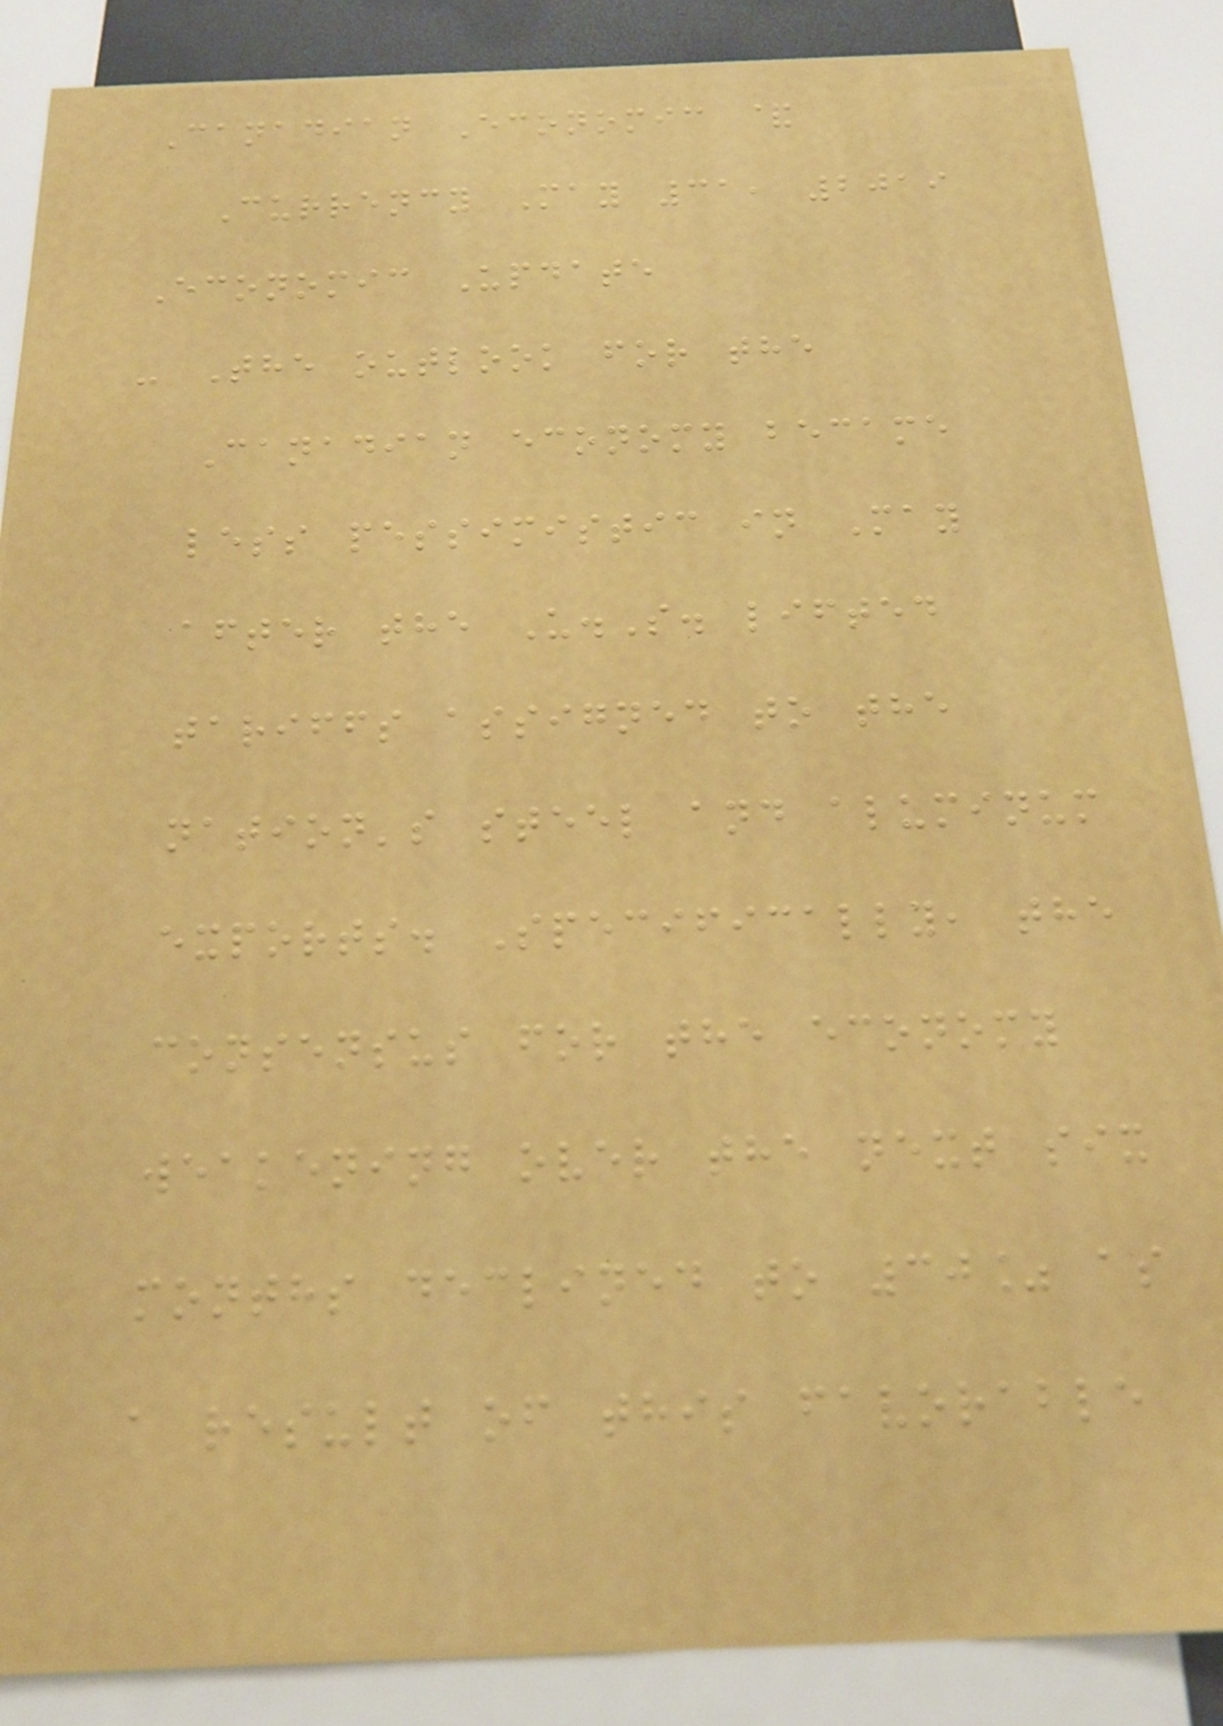Canadian Economic &
Currency May 31, 2019
Economic Update
- The outlook for the
Canadian economy became
less pessimistic in May
after the U.S. lifted
tariffs assigned to the
nation's steel and aluminum
exports. Specifically, the
consensus for the economy
weakening over the next six
months declined to 30% as
a result of this favorable
